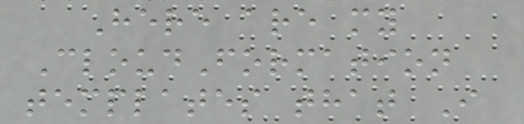Here are my
CloudFormation
templates that I
